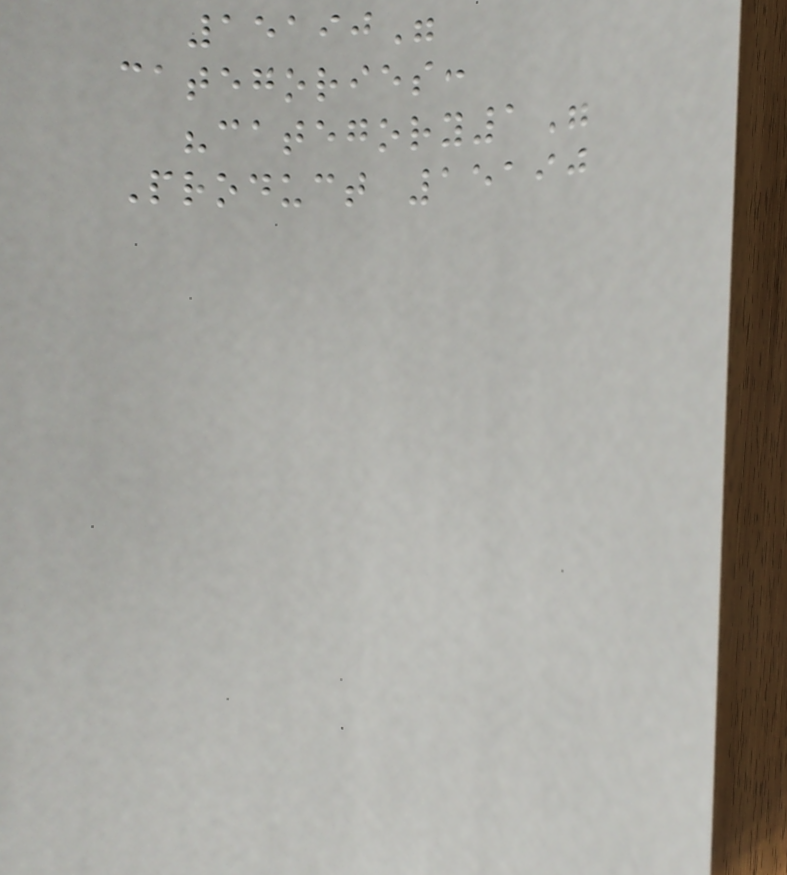15190"
categories:
"category1"
Product 15190
